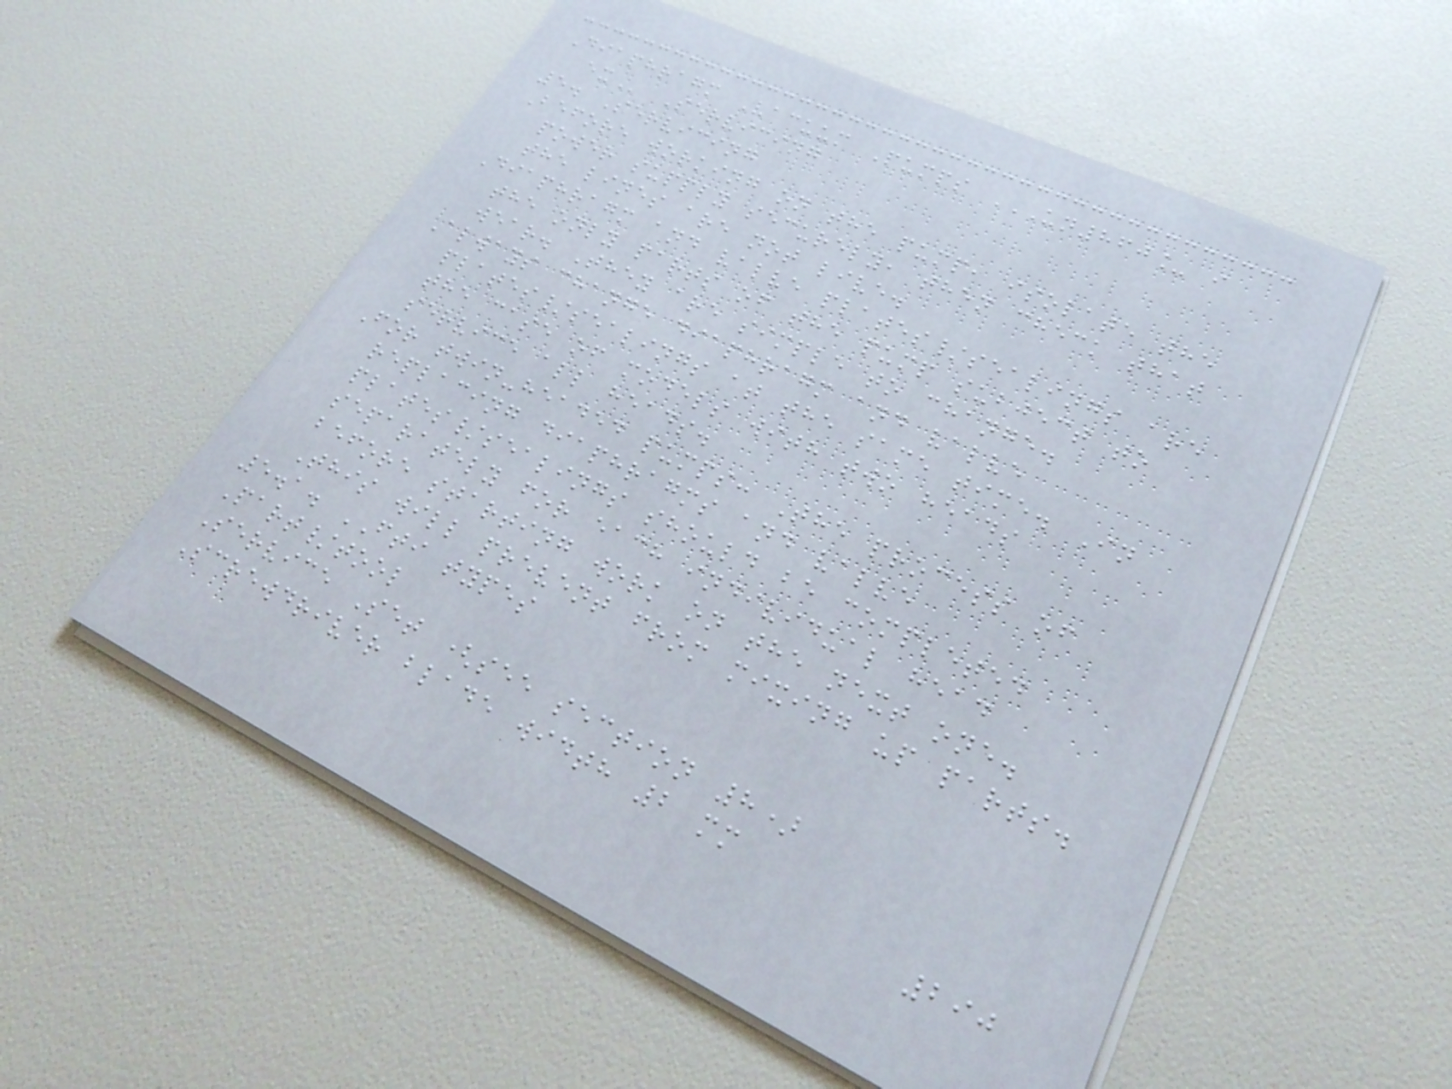Diaphragm Vacuum Pumps UN860_ I
EX Servicing
5. Servicing
Before working on the pump, isolate the
power supply securely, then check that
the lines are not live.
Diaphragm and valve plates/sealings are
the only parts of the pump subject to
wear. They are simple to change.
Always change diaphragm and valve
plates/sealings at the same time. In
the case of models with two heads
service all heads.
For twin-headed pumps: The process of
replacing diaphragms and valve
plates/sealings should be completed
separately for each individual head
before starting work on the next one.
This will prevent from mixing up parts.
5.1. FTI types
Part/tool
Service Set (see section 8)
Screwdriver blade width 2 mm
290
